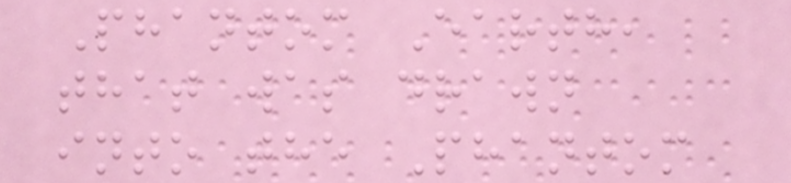Phantom Earth,
that was drawn
into the Phantom
